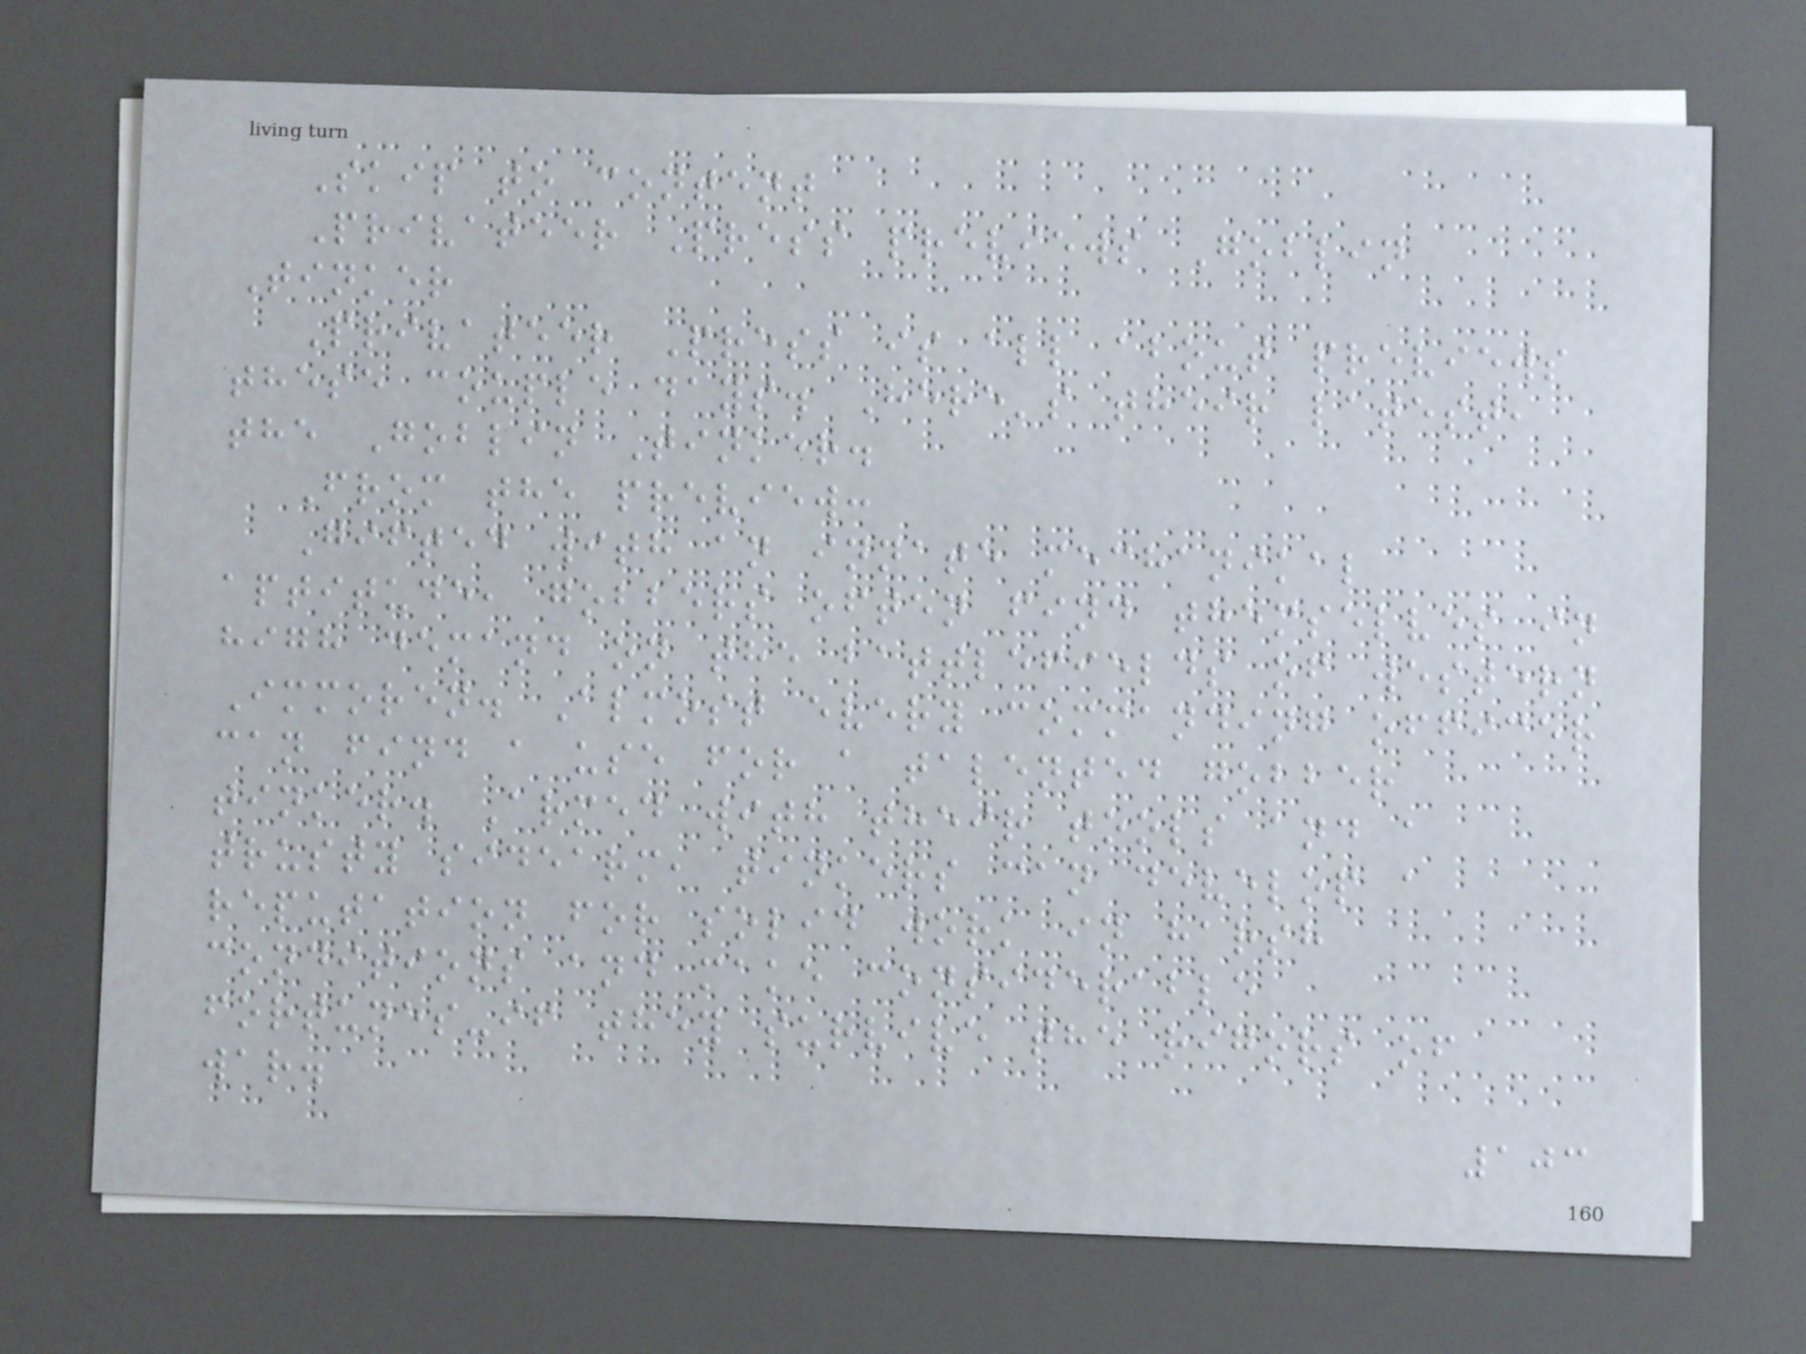Skip to content
Privateer Press previews Goblin
Tinker
Privateer Press is all about previews
these couple days. Here's their latest,
the Goblin Tinker.
From the preview:
Gifted with an innate mechanikal
aptitude, gobbers often find themselves in
high demand on the battlefields of western
Immoren. Almost every commanding officer
can find a use for a talented gobber
tinker. Armed with their tools and a
trusty sidearm, tinkers can develop a
reputation for solid work in harsh
conditions and make considerable
fortunes-if they survive the rigors of
war.
103
